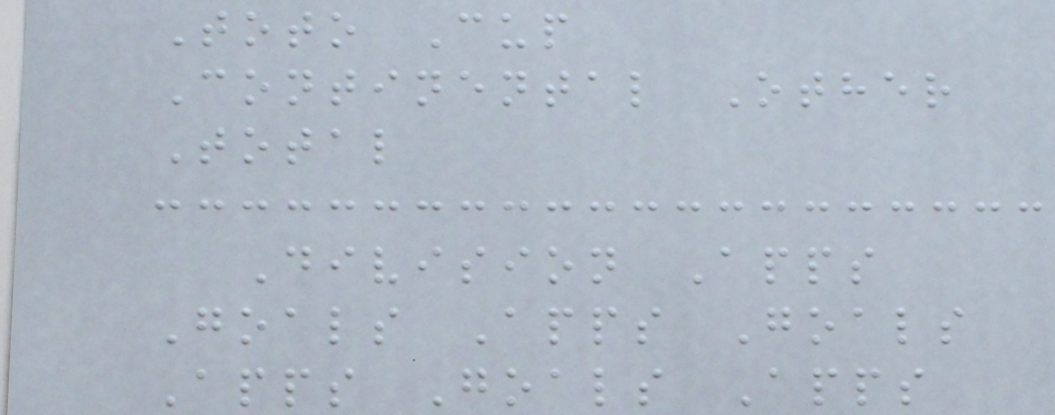Toto Cup
Continental Other
Total
Division Apps
Goals Apps Goals
Apps Goals Apps
